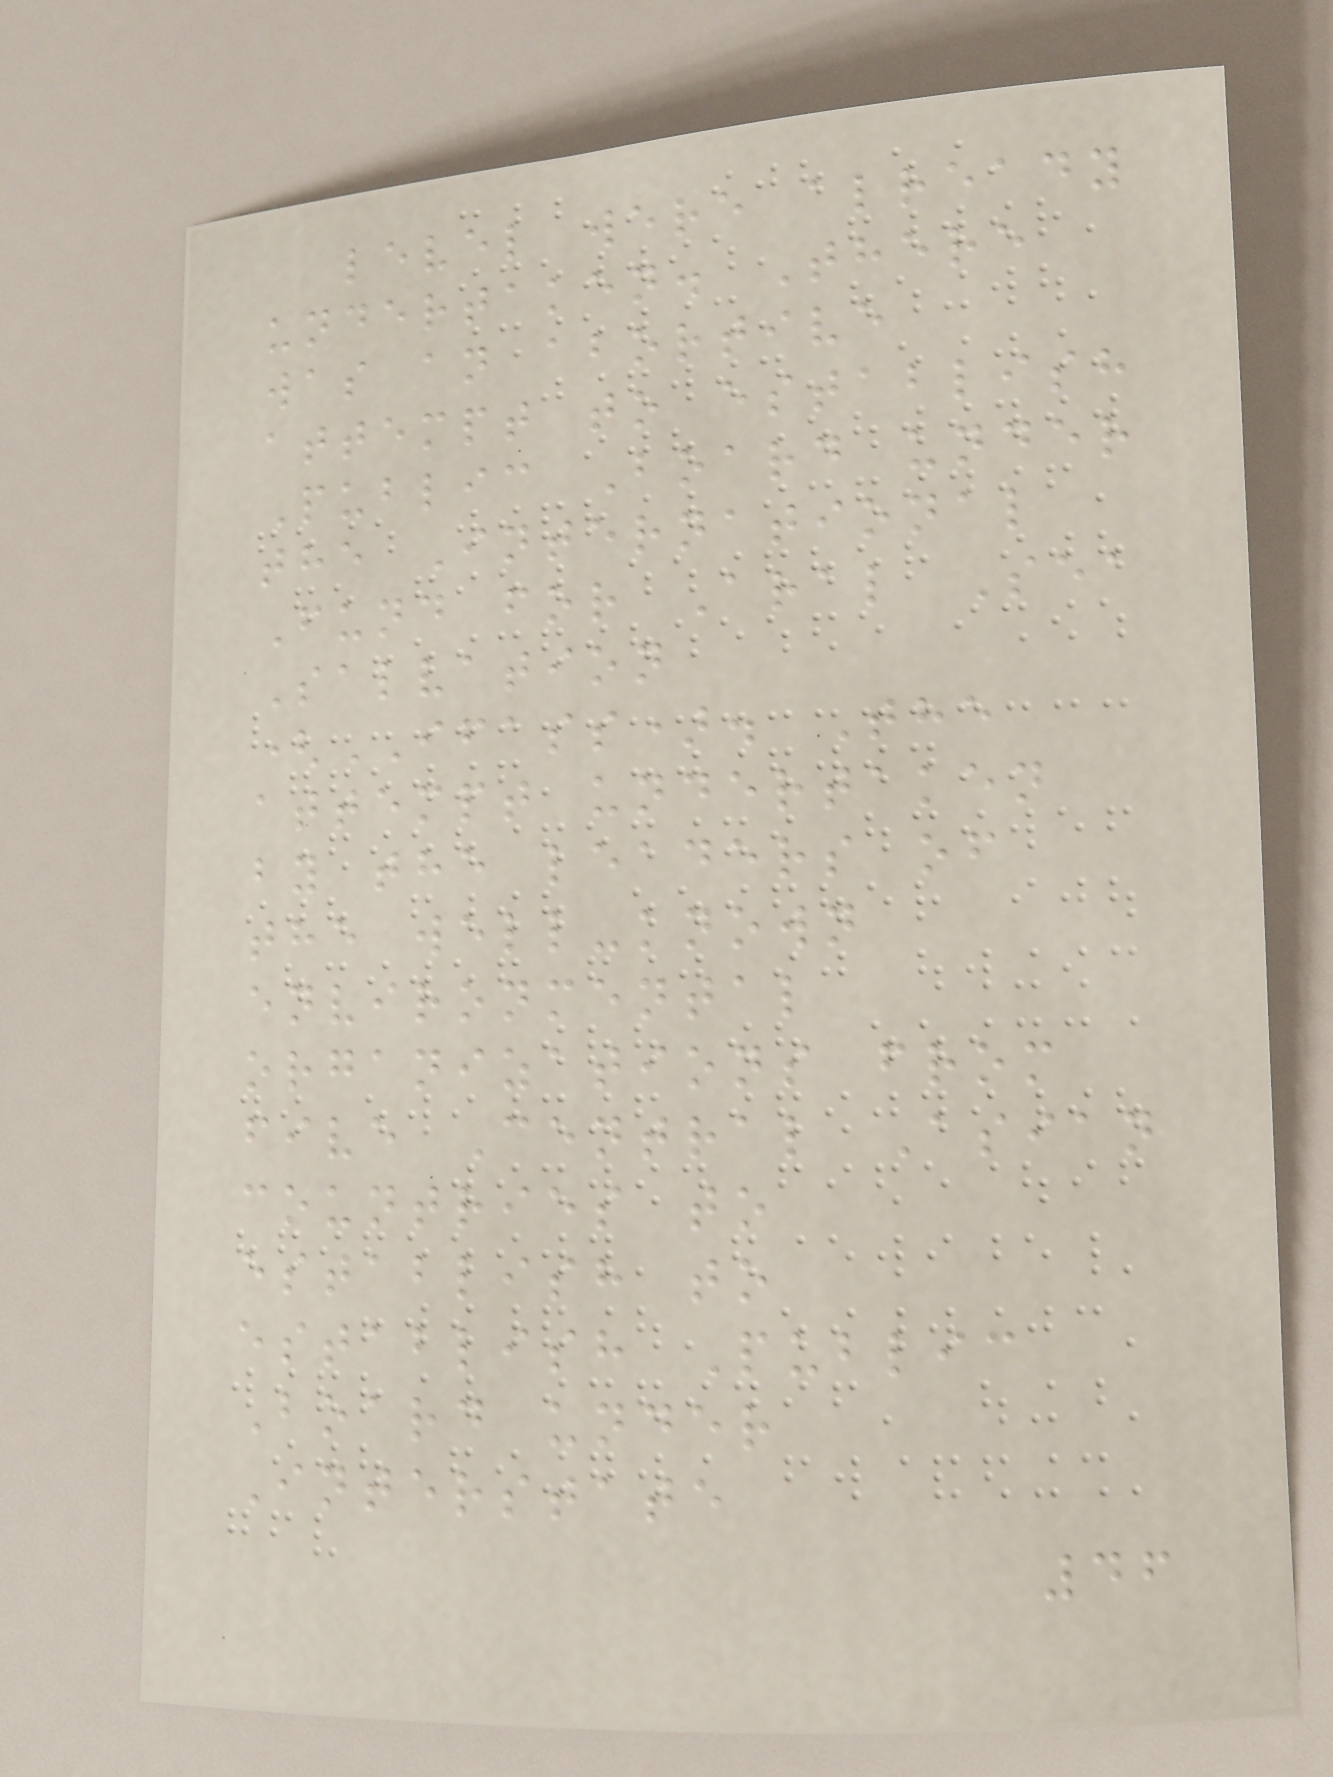level were already
undertaken. There
was an abortive
attempt to establish
Public Board under
the International
Fund for Aral Sea
Salvation
(IFASS). The
attempt undertaken
by the leaders of
the well-known
environmental
organizations from
five Central Asian
countries to
establish to
establish Public
Board under
Interstate
46
